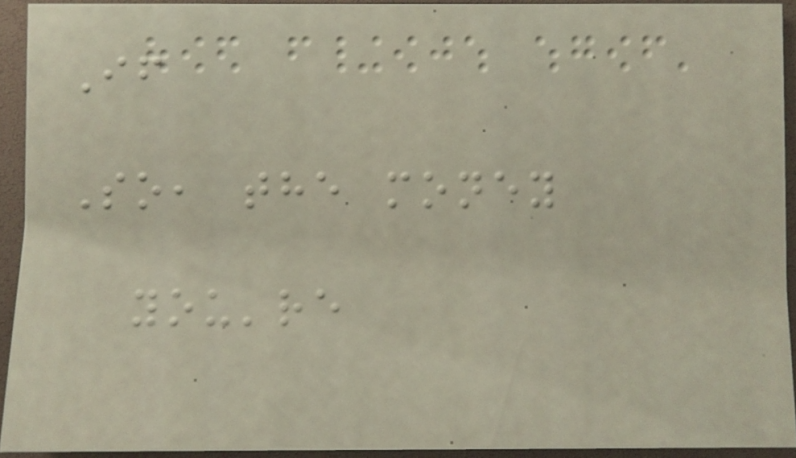If
So, the money
you're
